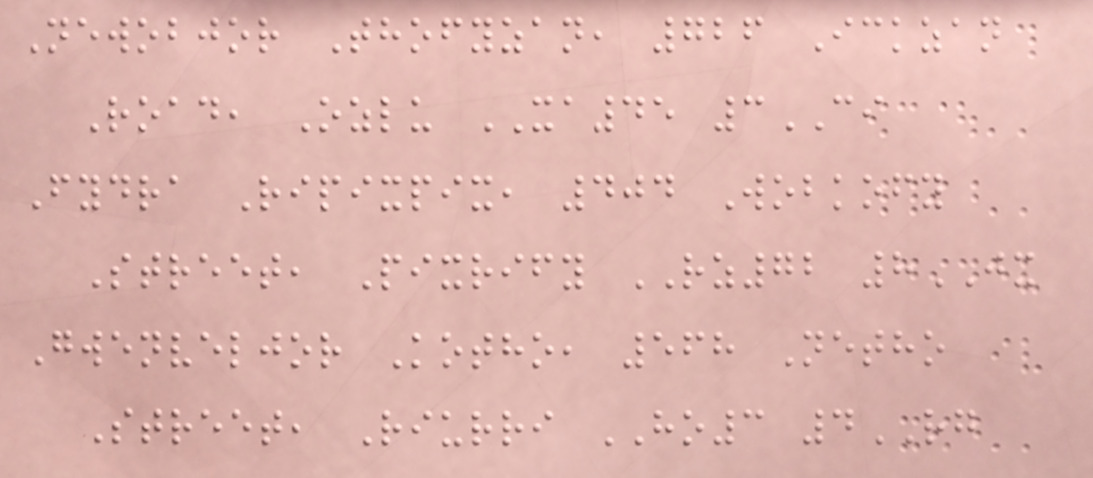Newobjor Thofyzan, 726 Ickzan
Road, Ozlu XA45 3CI
Fydra Ripixpix, 404 Wobkofy
Street, Pixrify RZ72 8JX
Gwenveljor Kotho, 568 Netho
Street, Riurri HO3 4RG
